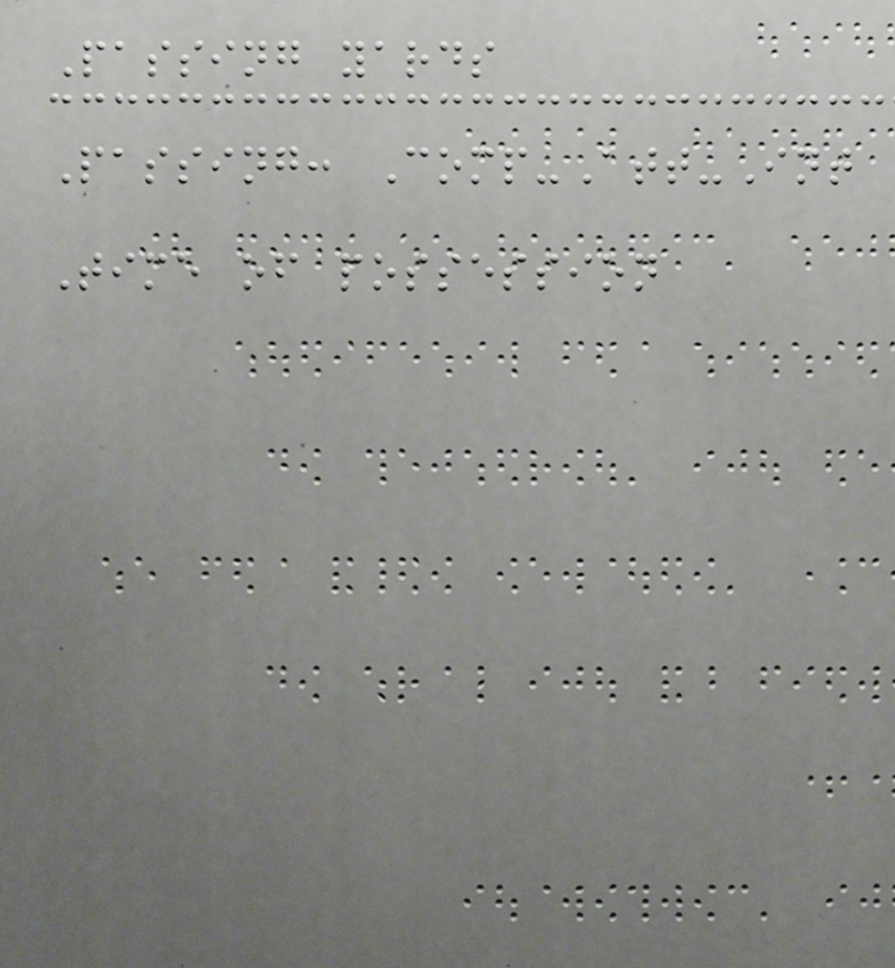Passing yards
Passing: Comp-Att-Int
Time of possession
